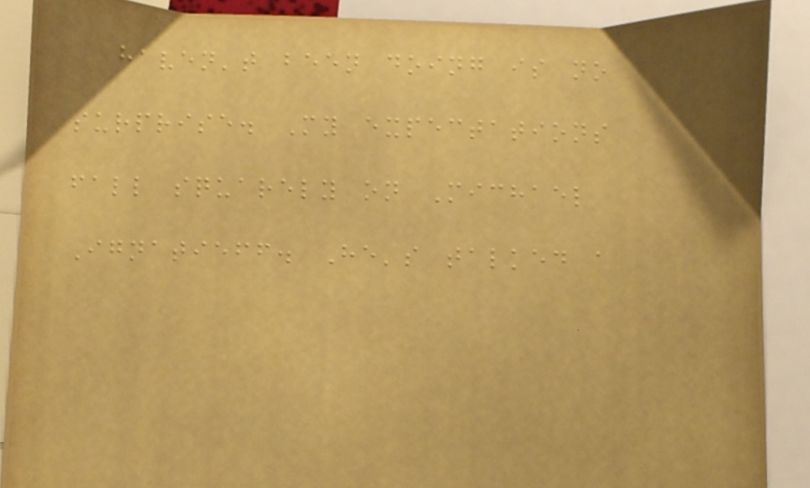haven't been doing is no
surprise. My expectations
fall squarely on Michael
Ignatieff. He's talked a
